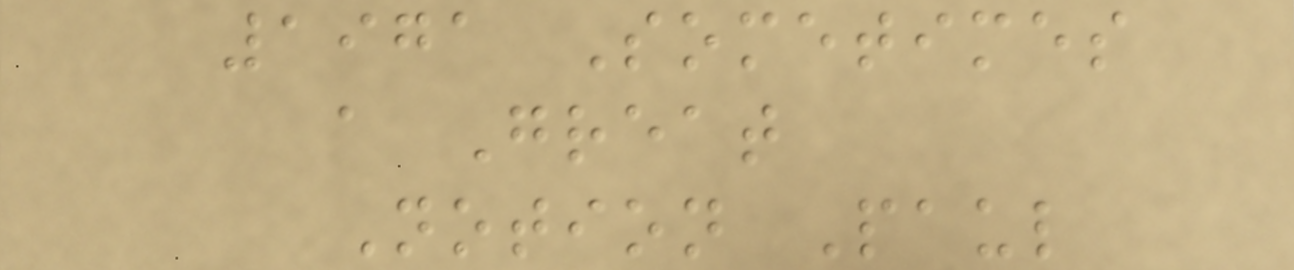1971 Sometimes
a Great
Notion Paul
